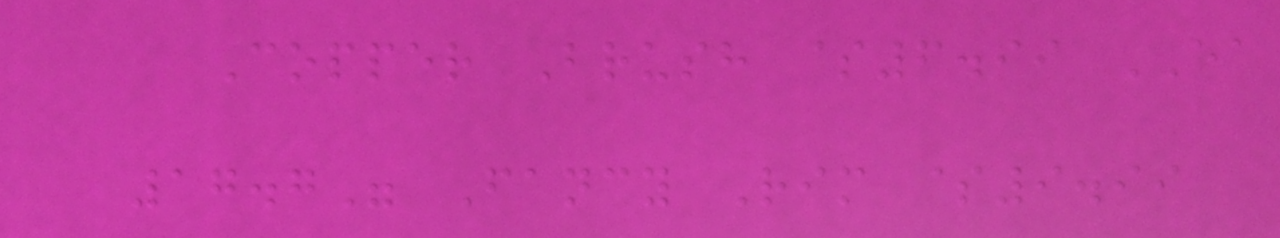Copper Brush $6.99 EA
17.7" Fancy Rim $9.99
